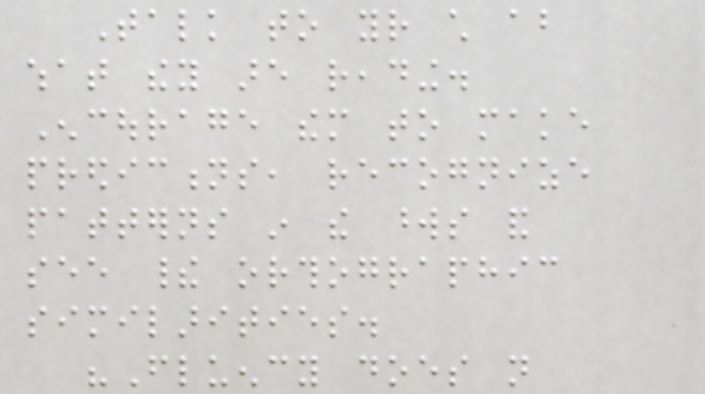Talk to your child about
what they are reading.
Encourage them to make
predictions, recognize
patterns in the words and
see their orthographic
similarities.
"Fluency does not
